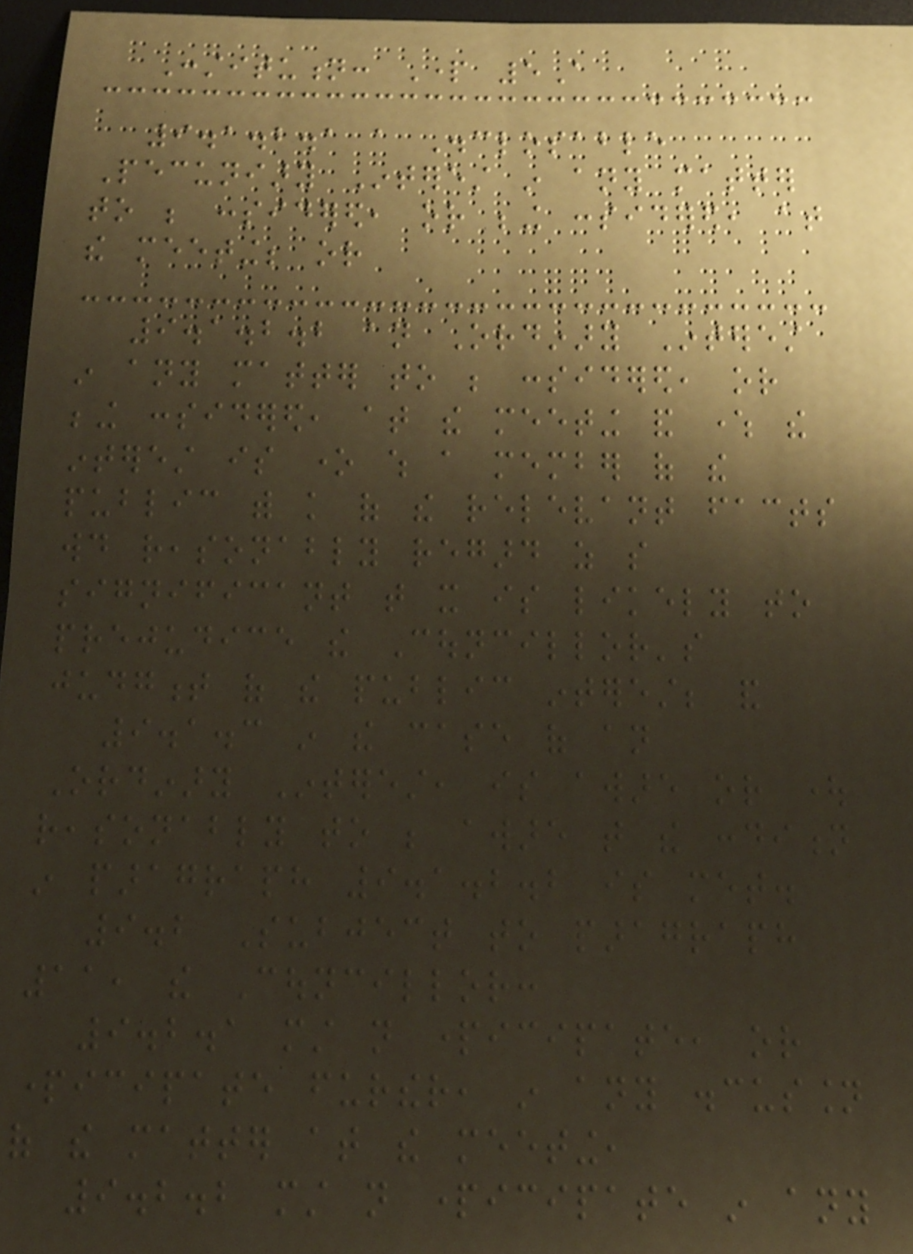Constitution: Part 5A
9.1.2.1 a Disclosable
Pecuniary Interest in any matter
to be considered, or being considered, at
the meeting; or
9.1.2.2 an Ordinary Interest
in any matter to be considered, or
being considered, at the meeting and where the
interest is one which a member of the
public with knowledge of the relevant facts
would reasonably regard as so
significant that it is likely to
prejudice the Councillor's
judgment of the public interest; and
9.1.3 in the case of an
Ordinary Interest, is aware or ought
reasonably to be aware that the condition
in paragraph 9.1.2.2 is met.
9.2 Subject to paragraph
11, the Councillor:
9.2.1 must not participate, or
participate further, in any discussion
of the matter at the meeting,
9.2.2 must not participate in any
